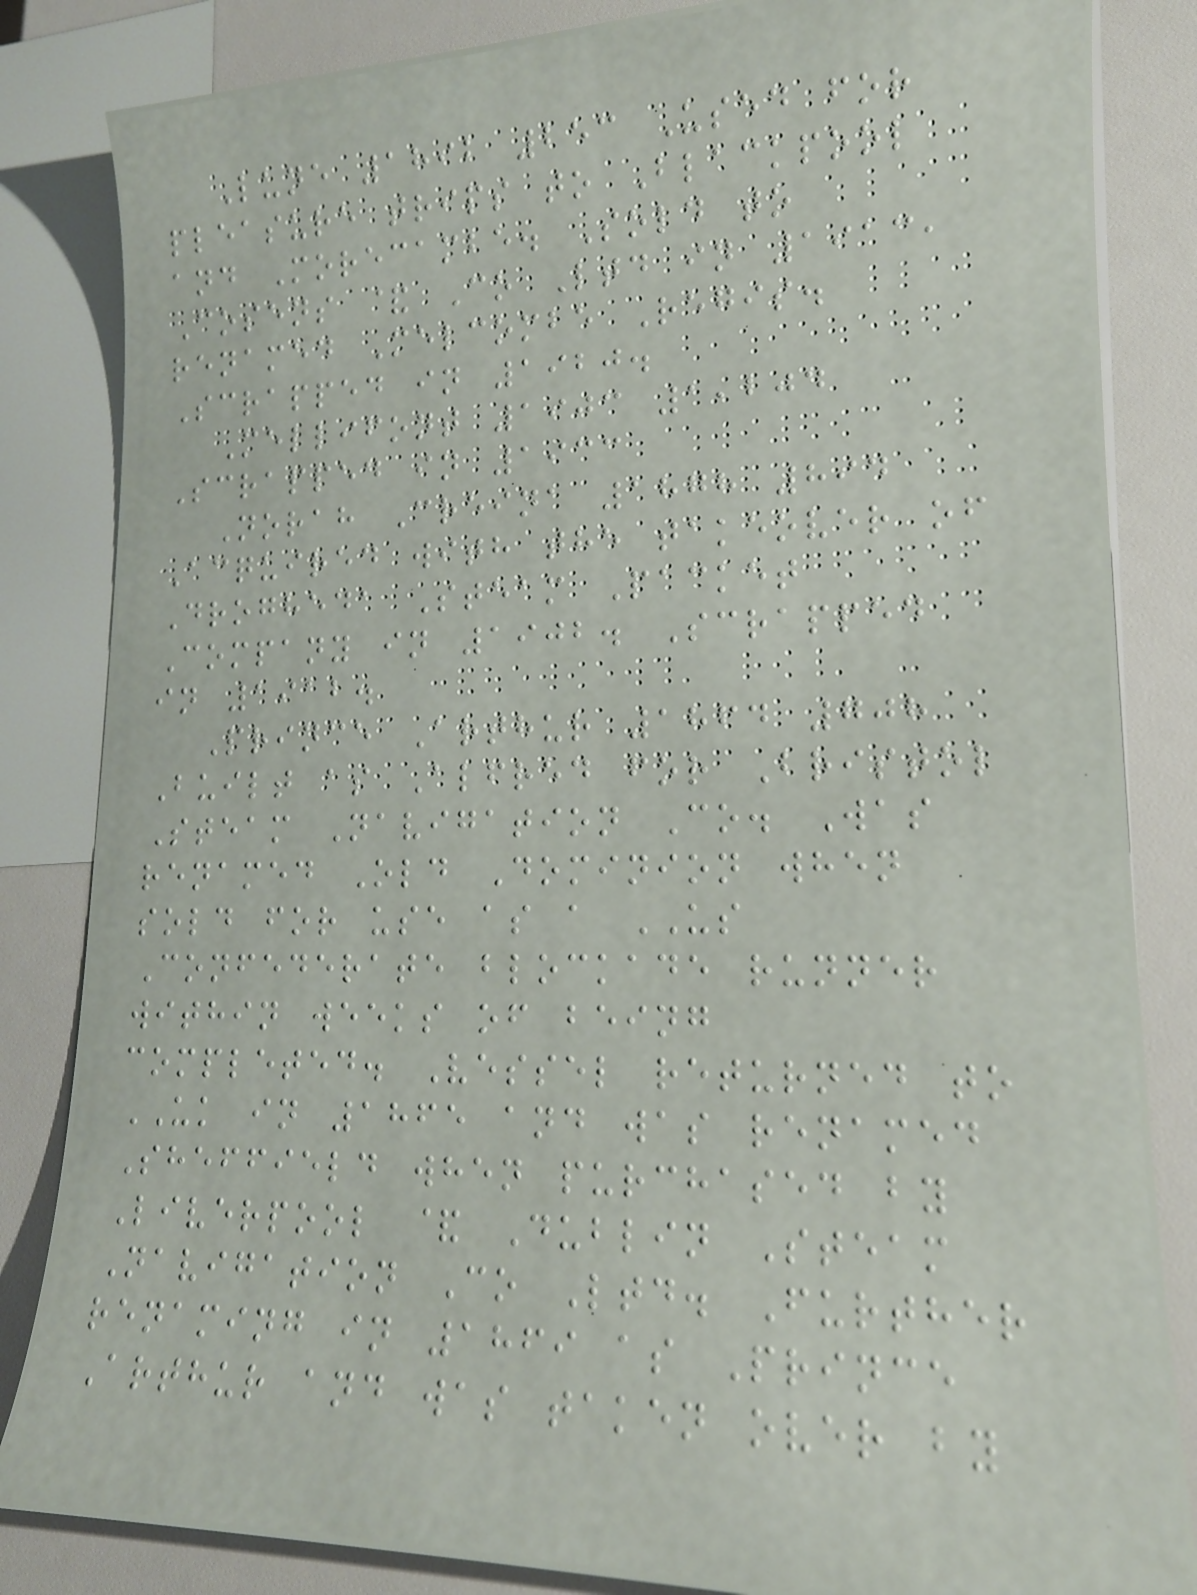Lune 1892 253 Used for
pleasure trips to Blackpool
and Morecambe. Sold to
Cosens & Co Ltd in 1913,
renamed Melcombe Regis.
Scrapped in 1920.
Mellifont 1903 1,204
Scrapped in 1933
Norah Creina 1878 894
Acquired with the takeover of
Drogheda Steam Packet
Company in 1902. Scrapped
in 1912.
Prince Arthur 1864 708
Built as Alfred for Bristol
Steam Navigation Co. Was
renamed Old Dominion when
sold for use as a US
Confederate blockade runner
within weeks of being
completed. Vessel returned to
UK in 1865 and was renamed
Sheffield when purchased by
Liverpool & Dublin Steam
Navigation Co Ltd. Further
renaming in 1869 as Prince
Arthur and was taken over by
